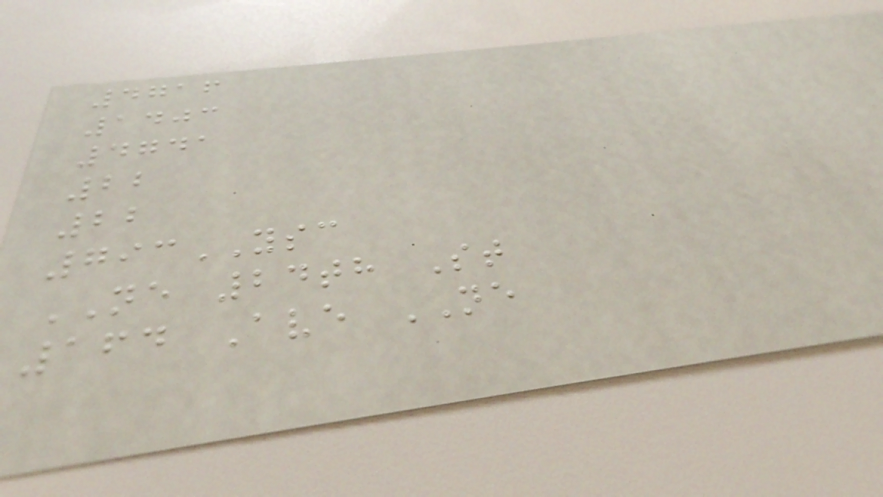4716
1403
4741
22
22
793YSC
NE 24th St
164 Ave NE
